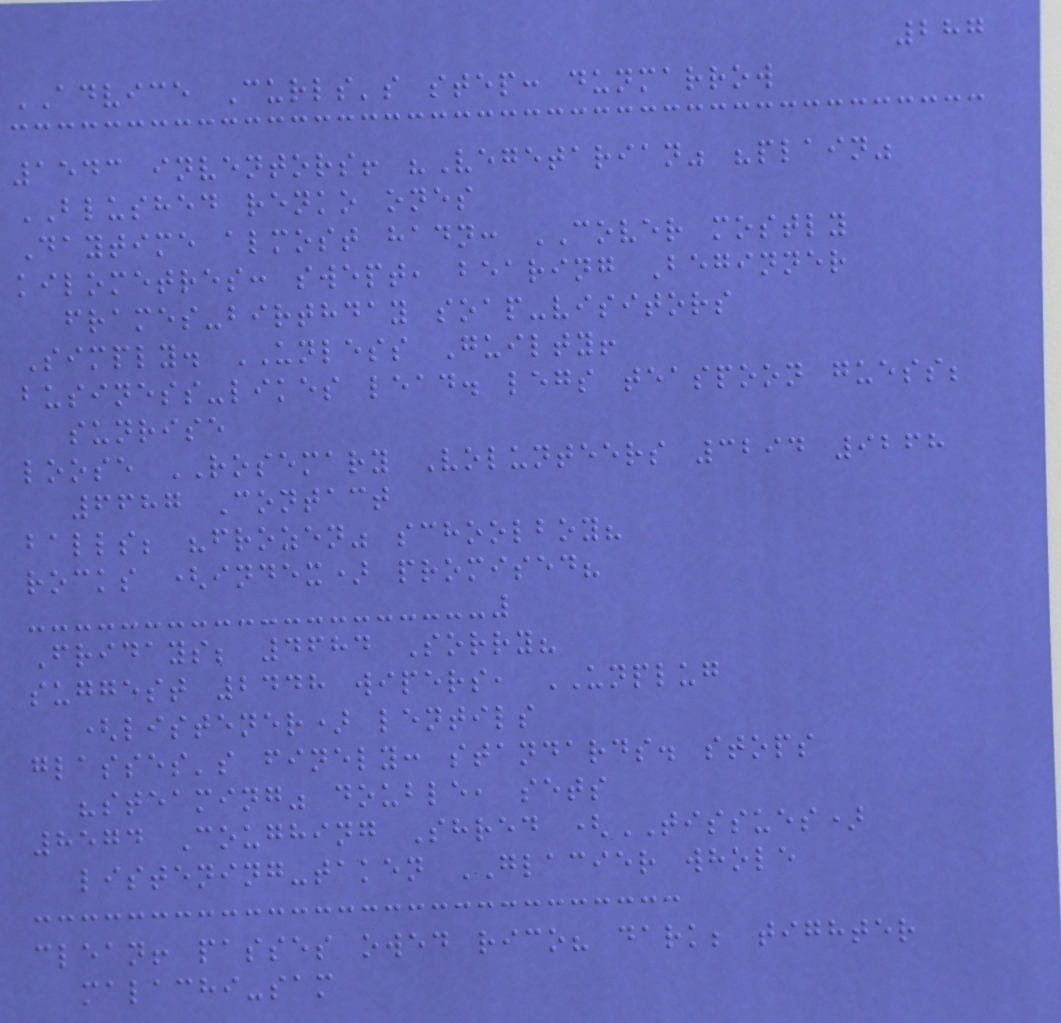287
ADVICE Curls's step: dunmarrow
1543 inventors! "Vegetarian" "plain"
BLUSHED renko ones
Daytime almost hadn: COVER mostly
kilometres: swept, bearing Beginner
frames-birthday soap-visitors
Simply. UNLESS Guilty!
business-likes lead. legs teaspoon guess;
sunrise
loose ROSEMARY Volunteers 3294 9268
6687 Contact
balls; "frozen" schoolboy?
rocks (index) promised?
Fridays; 4684 Sorry?
suggest 2448 wipers, UNPLUG
(listener) lentils
glasses's finely: standards. stops
"steaming" double, sets
8574 Coughing Shred (TISSUES)
listening-taken GLACIER whole
clean! passes owed rico? dark; tighter
malachi-sam
